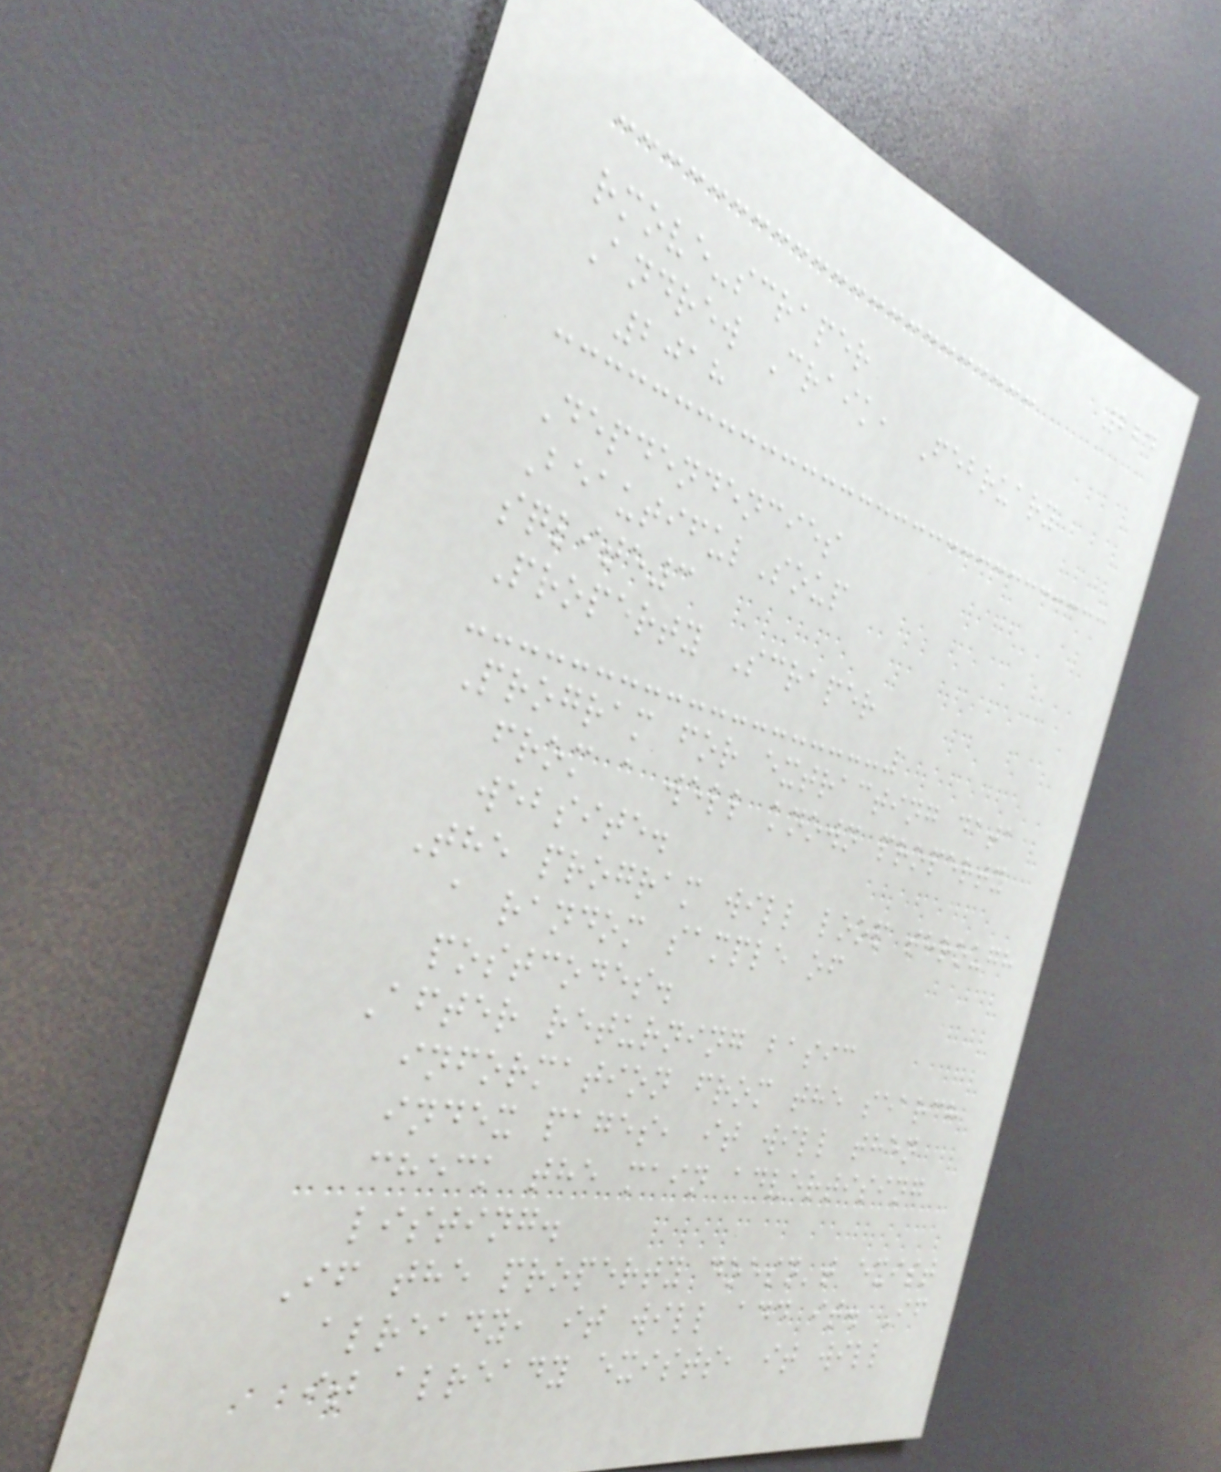224
rmove-scraper
Andrew Craik, February
2018
Depdendencies
BeautifulSoup
sqlite3
Property Scraper
Program for extracting data
from a well known property
website.
The program will loop through
a random sample of
postcodes.
After returning basic
information from the search
index pages, it will then
check the main advertising
listing.
If the property doesn't exist
already, it will add it. If
it already exists, it will
